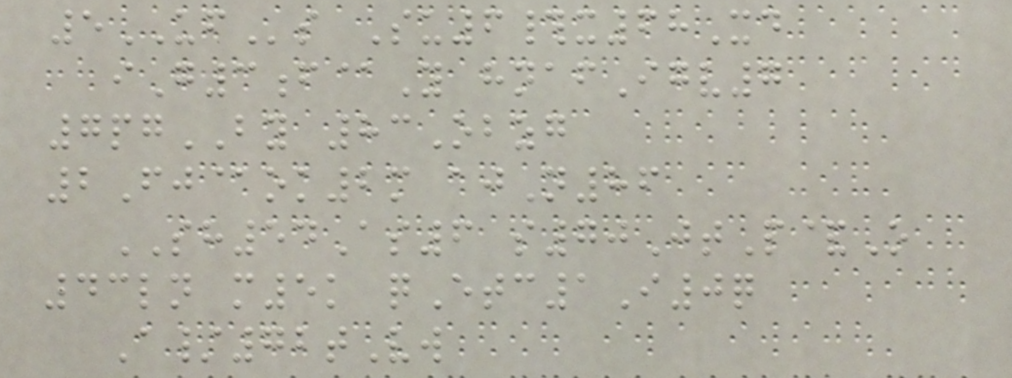5UFs Su6#x68Xd
iG3f@Y hnafIgv7
7pgBY 83Obzg
2Fj@ok2m ajN86
SH54As6 s70JtP&O
43ln m5k qEtc1I0q
A/72tVw
